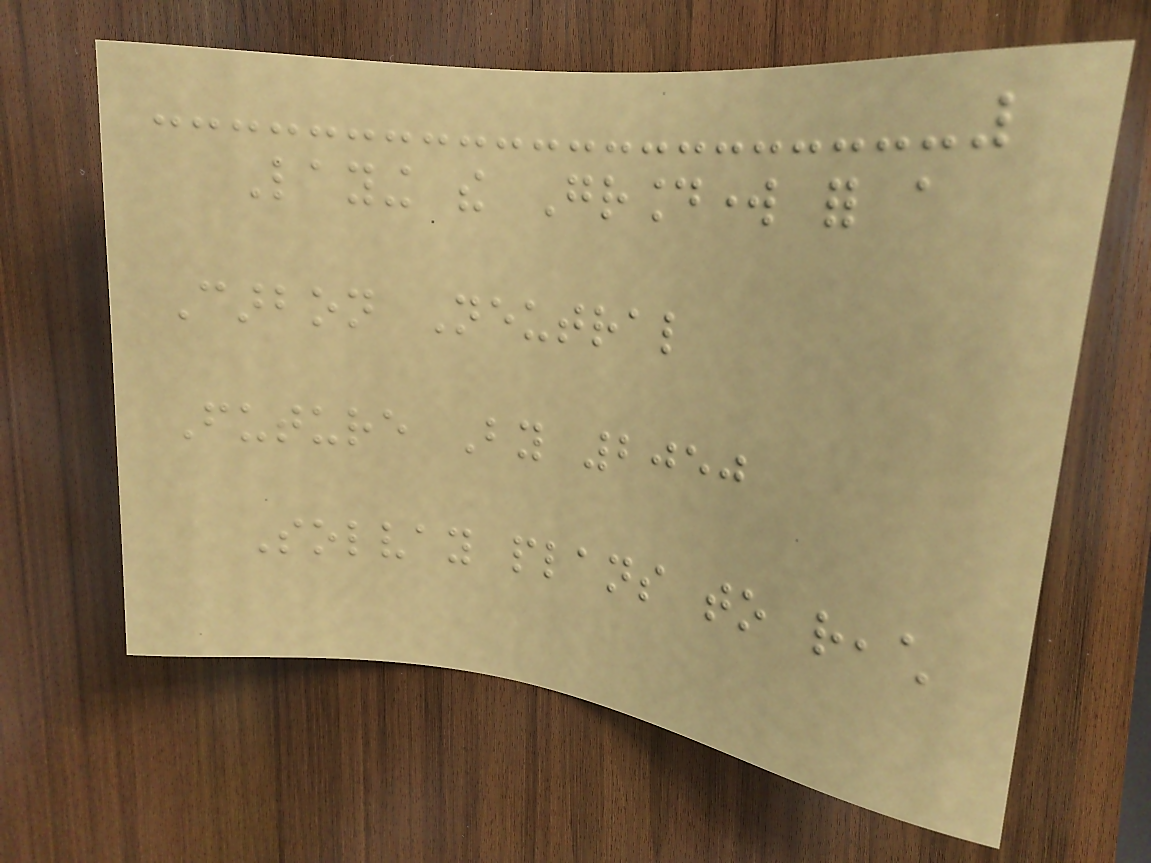Laying the Groundwork for a
Carbon Neutral
Future By 2050
Solvay plans to reach
